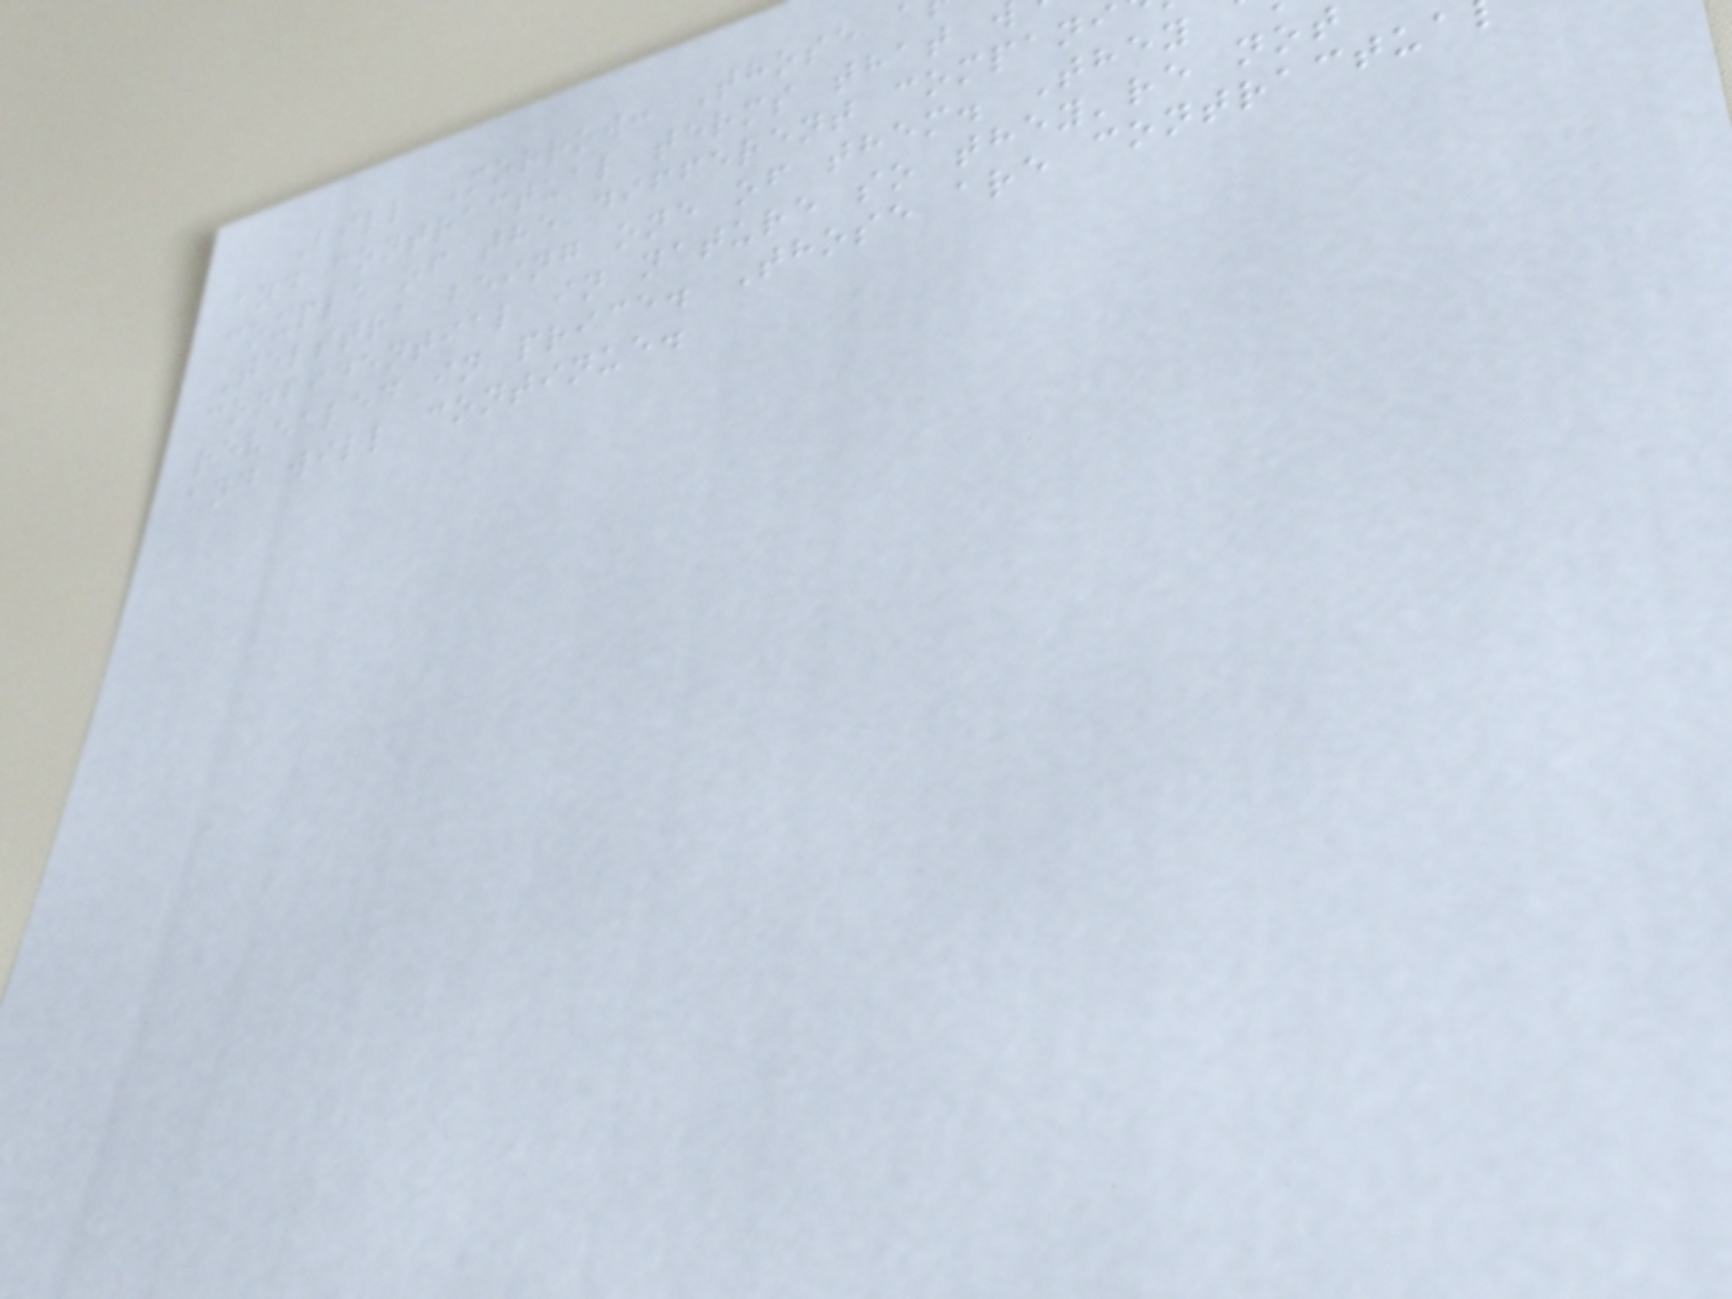Bill Morrow: Those
and contractual terms that
couple of the different compani
Telstra being one of them. They
confidential in nature so they're not
revealed in price. Those are contractua
and will continue.
